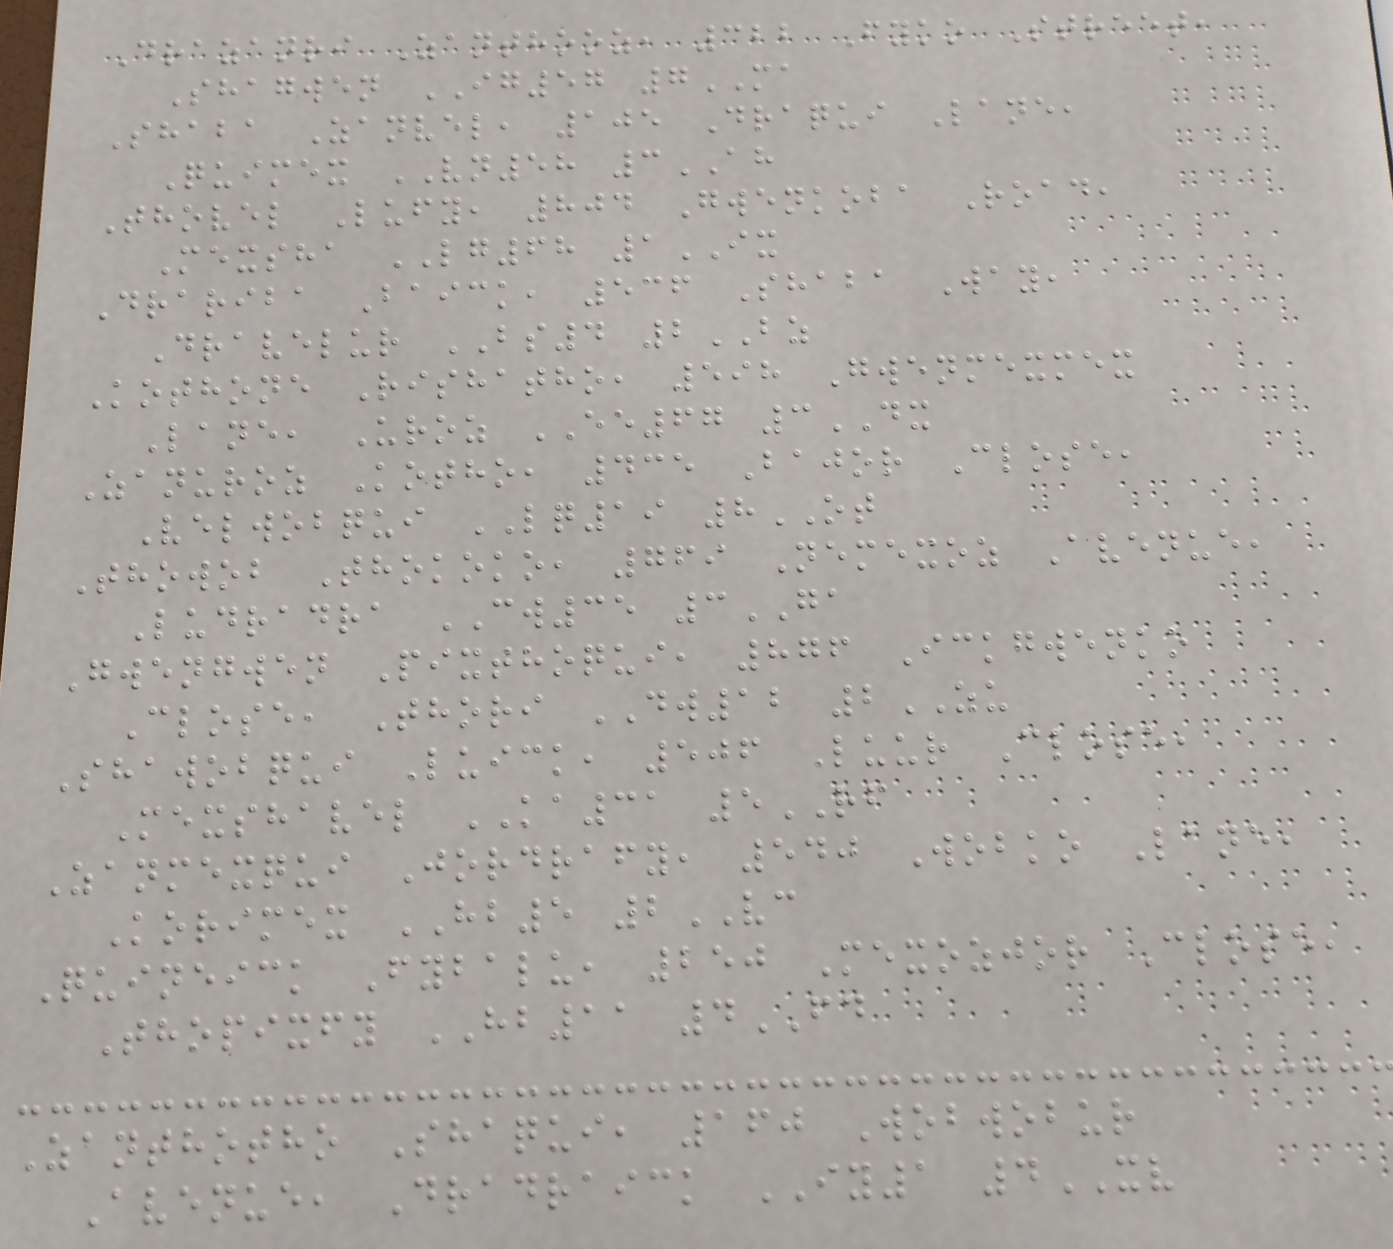Drazanri Zanthooz, 322 Fyko Street,
Shagwen IG57 7MA
Shaba Zanvel, 105 Draqui Lane,
Quimex VN58 3AH
Thovel Lufy, 804 Gwenkoba Road,
Mexsha LG68 1IX
Drariba Baick, 536 Shaba Way,
Dravelur BS4 2BZ
Kothone Rishatho, 598 Gwenmexmex
Lane, Uroz EE67 3DX
Zanuroz Kotho, 435 Bajor Close,
Velwobqui LQ19 8OT
Thowob Thokoko, 769 Nemexoz Avenue,
Ludradra CW35 3GA
Gwengwen Pixthoqui, 876 Ickgwenko
Close, Thori DW12 2ZU
Shawobqui Luick, 506 Luur Close,
Mexshavel KA31 5RF
Zanmexqui Jordrafy, 540 Wobko Lane,
Korimex HB5 2VC
Quineick Fybalu, 250 Mexozjor Close,
Thopixfy HB11 4FD
Zanthotho Shaqui, 160 Wobwobur
Avenue, Dradraick IY1 4XV
